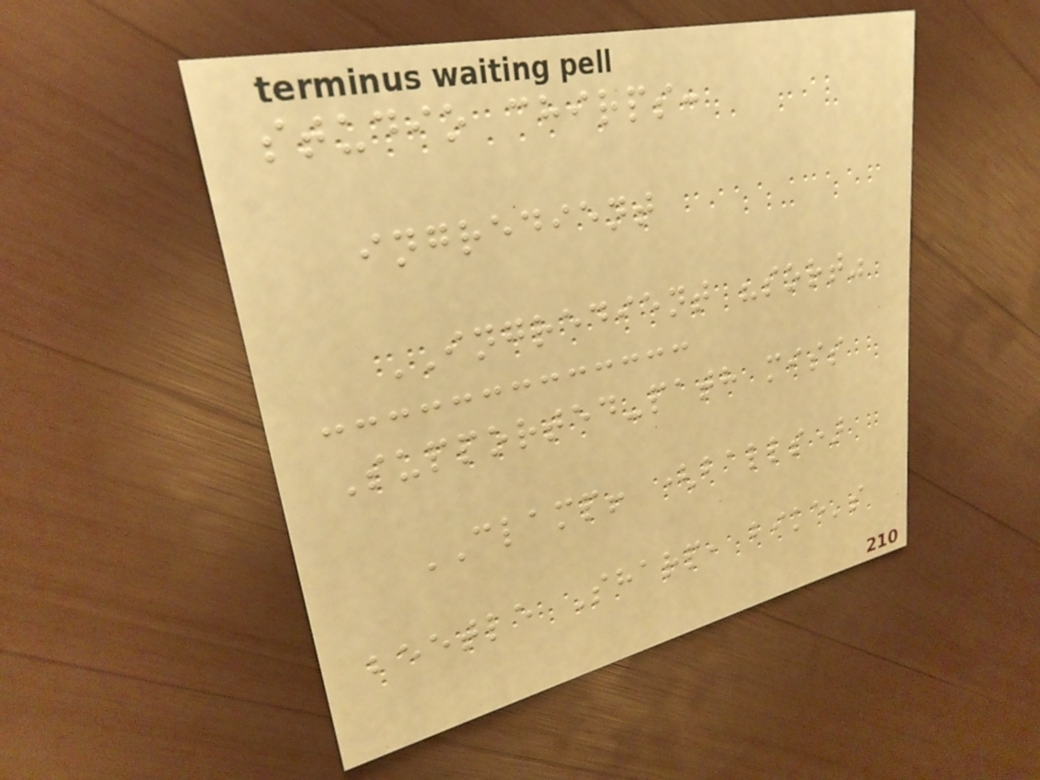studio chirps:
ingredient
INGREDIENT "sort"
Supported-path miss
CLAMP! (balls)
beetle Sharp, bike's
